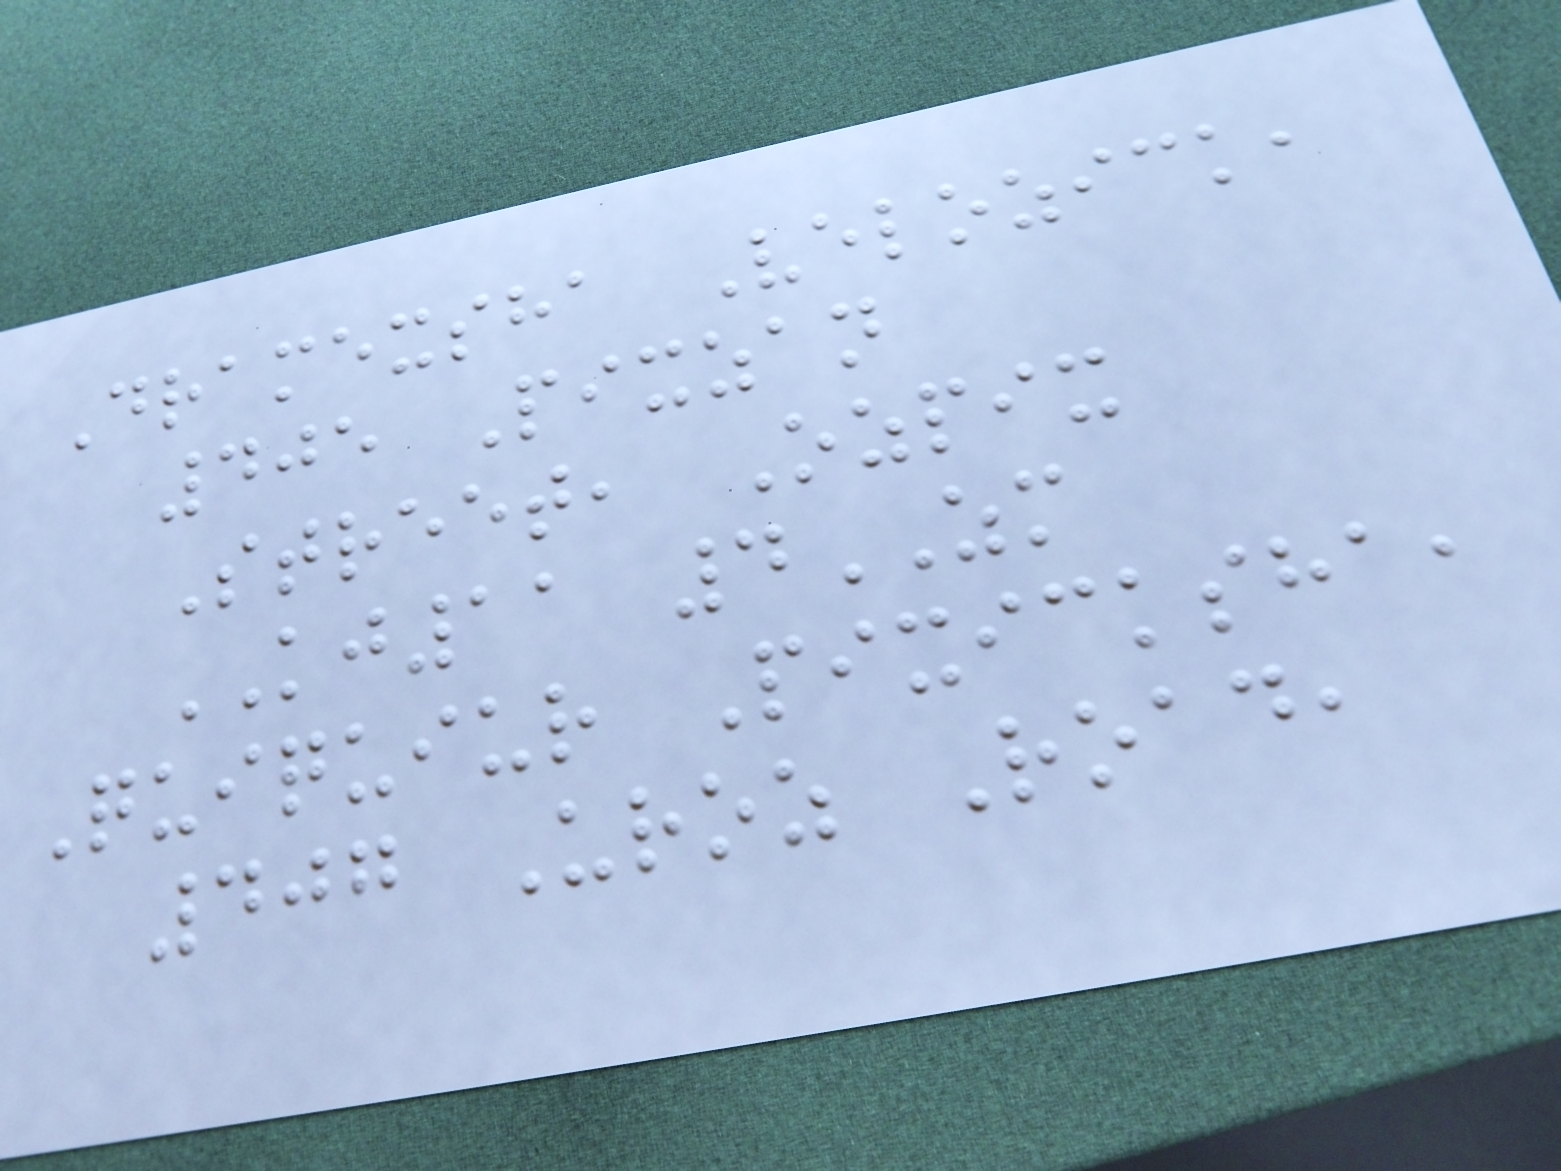Dramexsha Velozick,
405 Pixzan
Street, Ozpix
KJ11 4ZM
Quiquiur Pixicksha,
407 Uroz Road,
